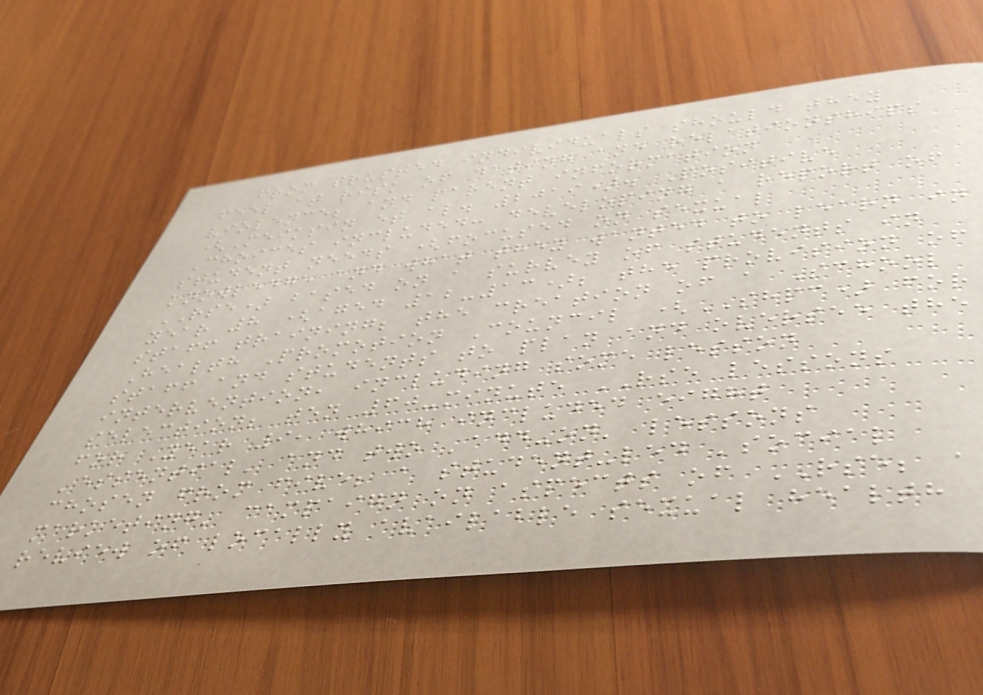from trusted individuals should they
feel at risk of dating and relationships
violence; and parent information
(Meiksin et al. 2019). Positive
Choices included: developing a report of
student needs (focused on sexual
knowledge and what they wanted to learn in
RSE) based on a survey of students in
year 8 (aged 12-13); the provision of
staff training; the creation of a School
Health Promotion Council (SHPC) for
staff and students to plan and oversee the
intervention, including some lesson
selection; ten 60-minute RSE lessons
for Year 9, which included eight
'essential' and two 'add-on' lessons
chosen from five; a student-led 'social
marketing' campaign on aspects of RSE; a
review of locally available sexual health
